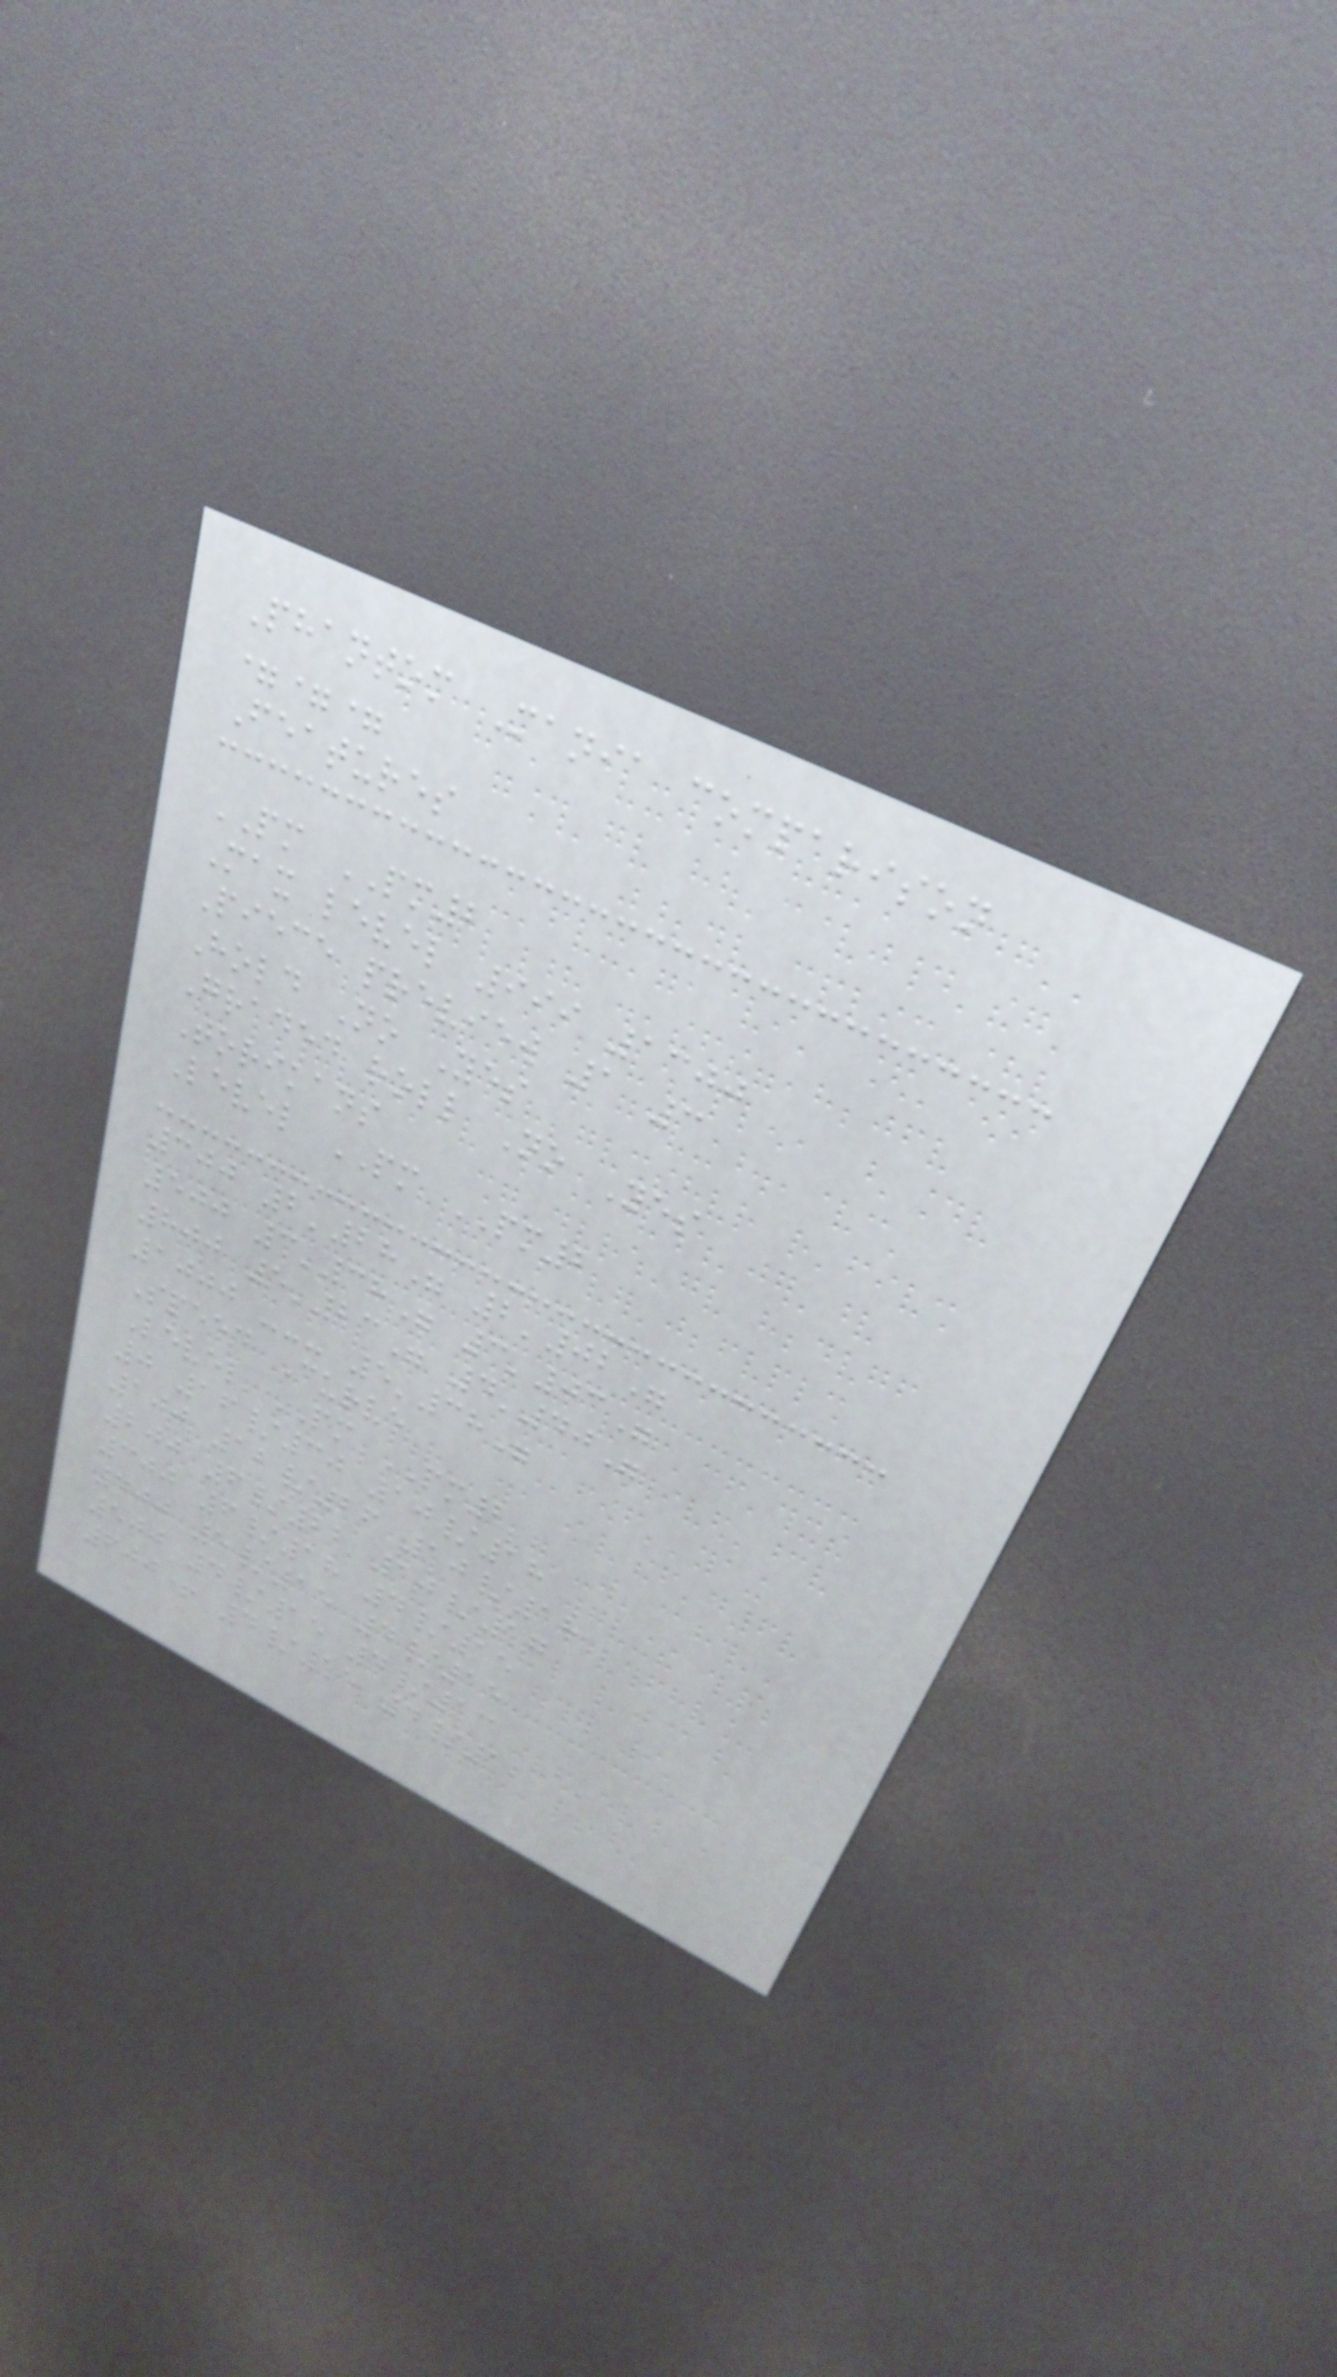Phantom Mania comparison
===
Features
PM PM2
Max level 999 1300
Piece preview 1 3
Hold No Yes
Graded roll No Yes
Torikans
Level PM PM2
300 2'28" 2'02"
500 3'38" 3'03"
800 5'23" 4'40"
1000 --- 5'38"
Speed Curve
Level PM PM2
0 16/30 10/18
100 12/26 10/18
200 6/22 10/17
300 6/18 4/15
400 5/15 4/15
500 4/15 4/13
600+ 4/15 4/12
